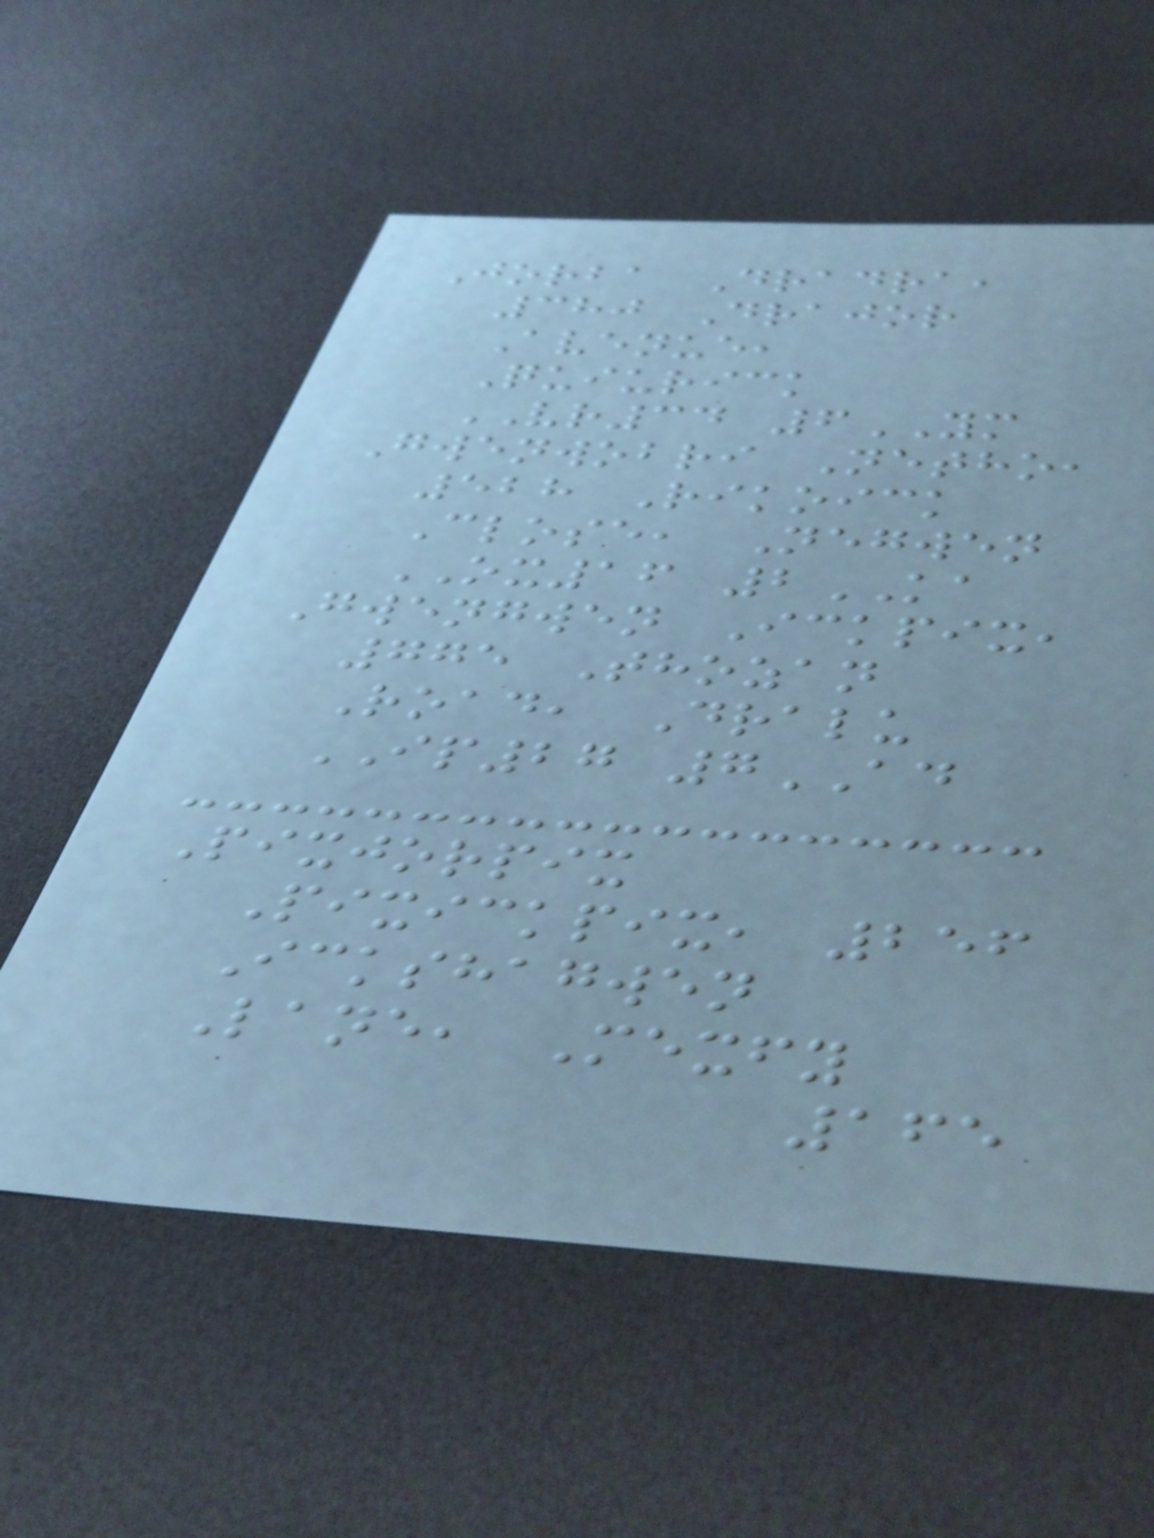Jorba Dradra,
380 Drajor
Avenue,
Quiurick
VR34 6YM
Gwenwobri Netho,
528 Rikoick
Close, Negwen
OX16 2KA
Gwengwen Ickpix,
775 Thozan
Road, Dralu
IP27 7AD
Pixjorpix
Pixickpix, 256
Ickshagwen
Lane, Mexfy
165
